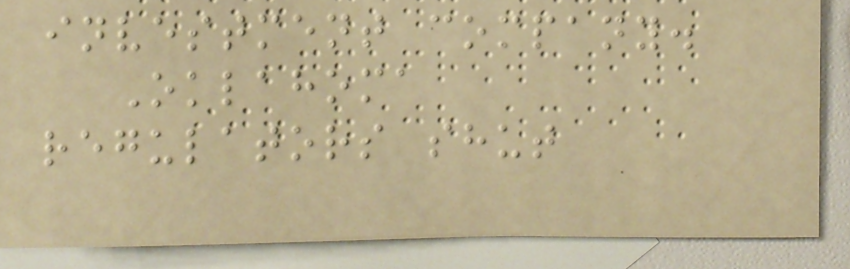investment company.
Oklahoma
regulators shut
